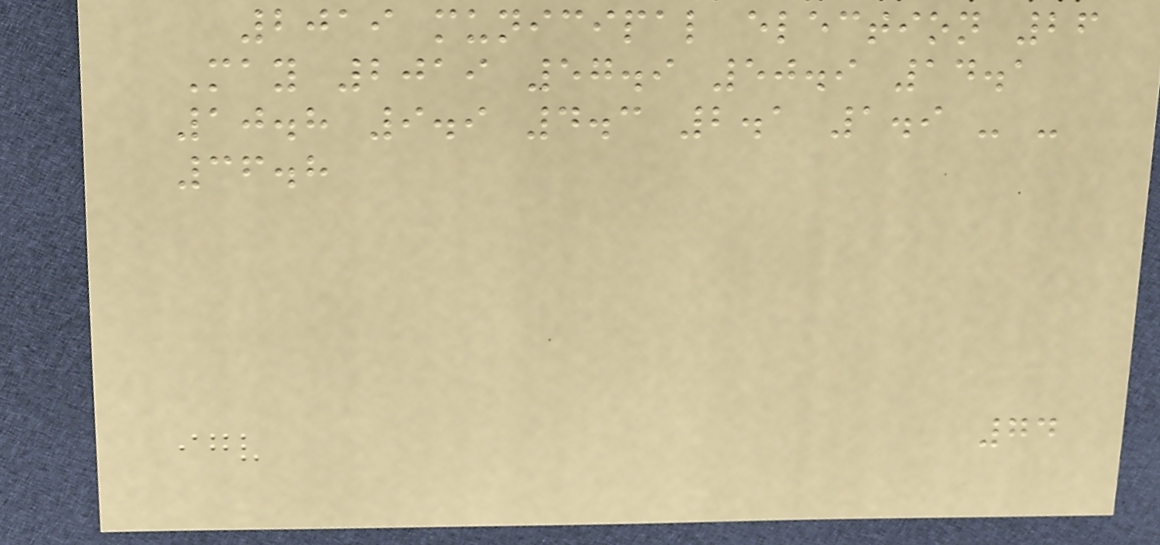2019 municipal election 26
May 2019 57.9 50.9 14.1
10.8 9.9 4.3 2.1 1.9 - -
36.8
74
